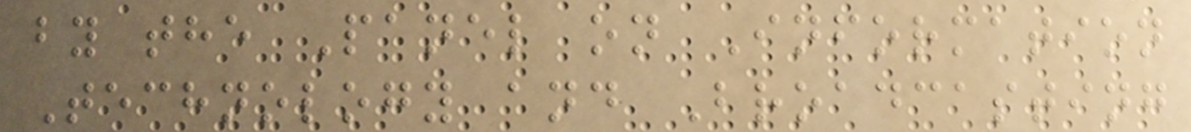by the Panel on Information
Technology and Broadcasting
